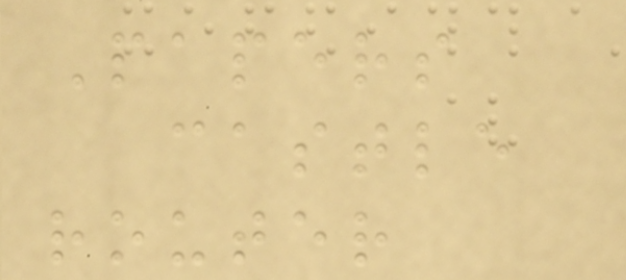Papers
castle
router
